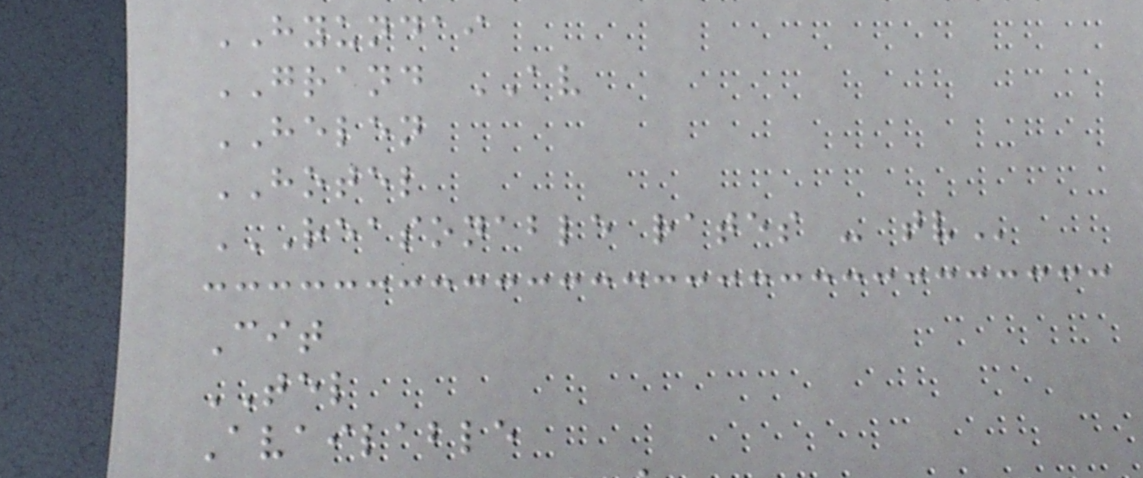HYUNDAI
GRAND AV
HELEN
HOTEL
REASONABLE RATES - TV
Cit
TEL
Available
